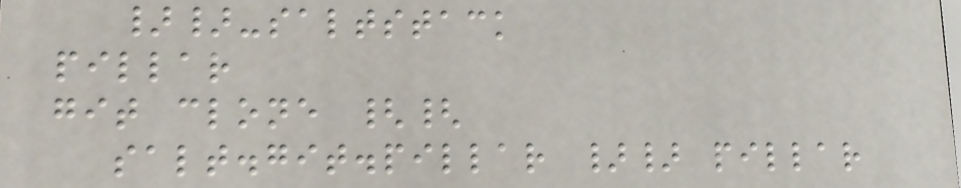}}-saltstack
pillar
git clone {{
salt.git.pillar }} pillar
